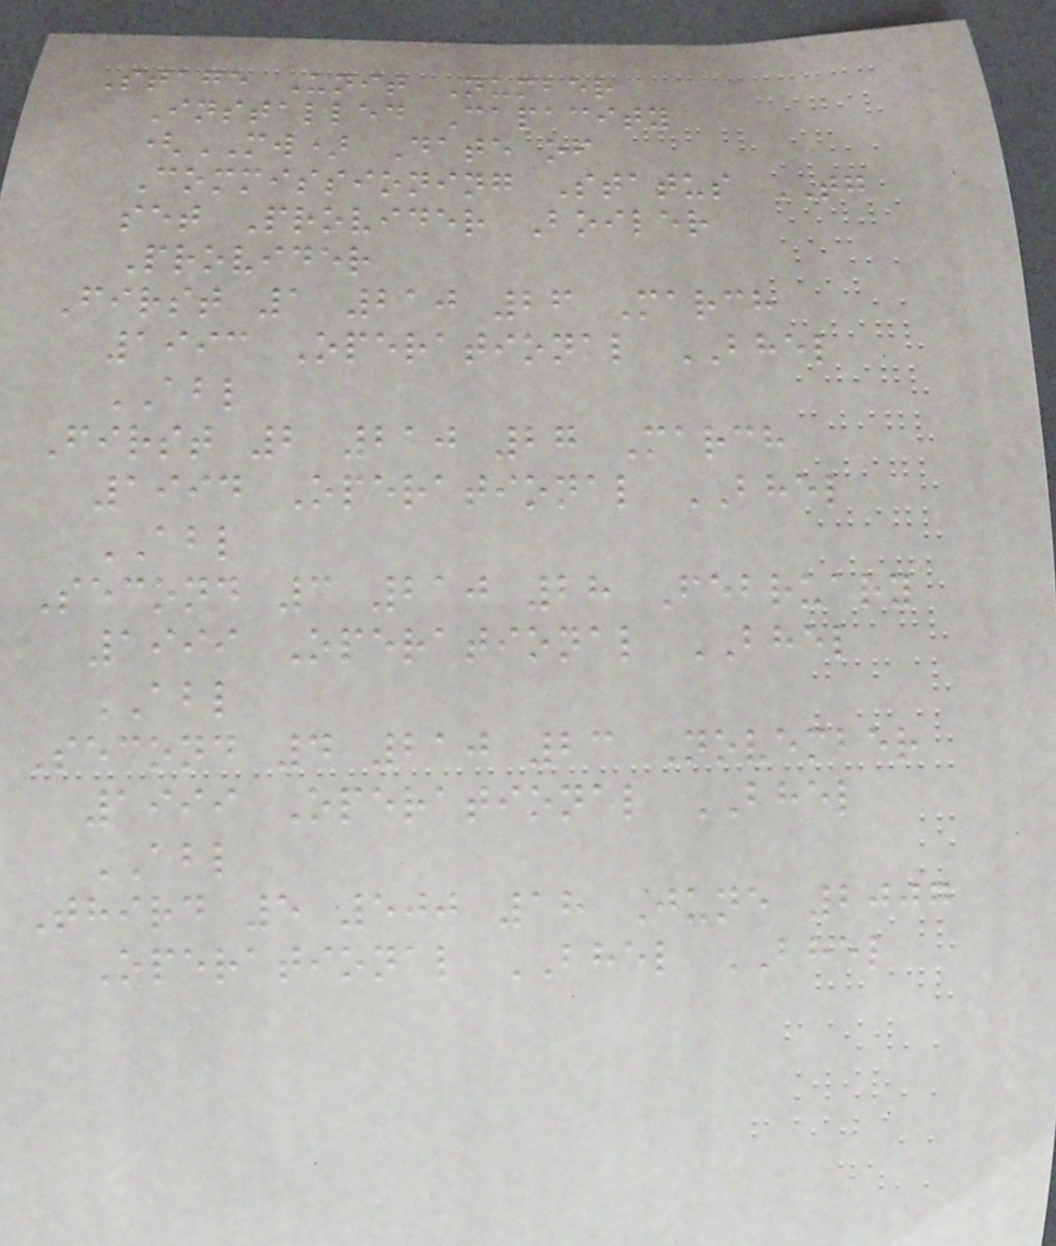Stage Unit Number
Installed Capacity
(MW) Date of
Commissioning Status TG
set Provider Boiler
Provider
First 1 210 26 March
1993 Operational BHEL
ABL
First 2 210 27 March
1994 Operational BHEL
ABL
Second 3 210 28 February
1999 Operational BHEL
ABL
Second 4 210 23 November
1999 Operational BHEL
ABL
Third 5 500 18 June 2007
Operational BHEL BHEL
